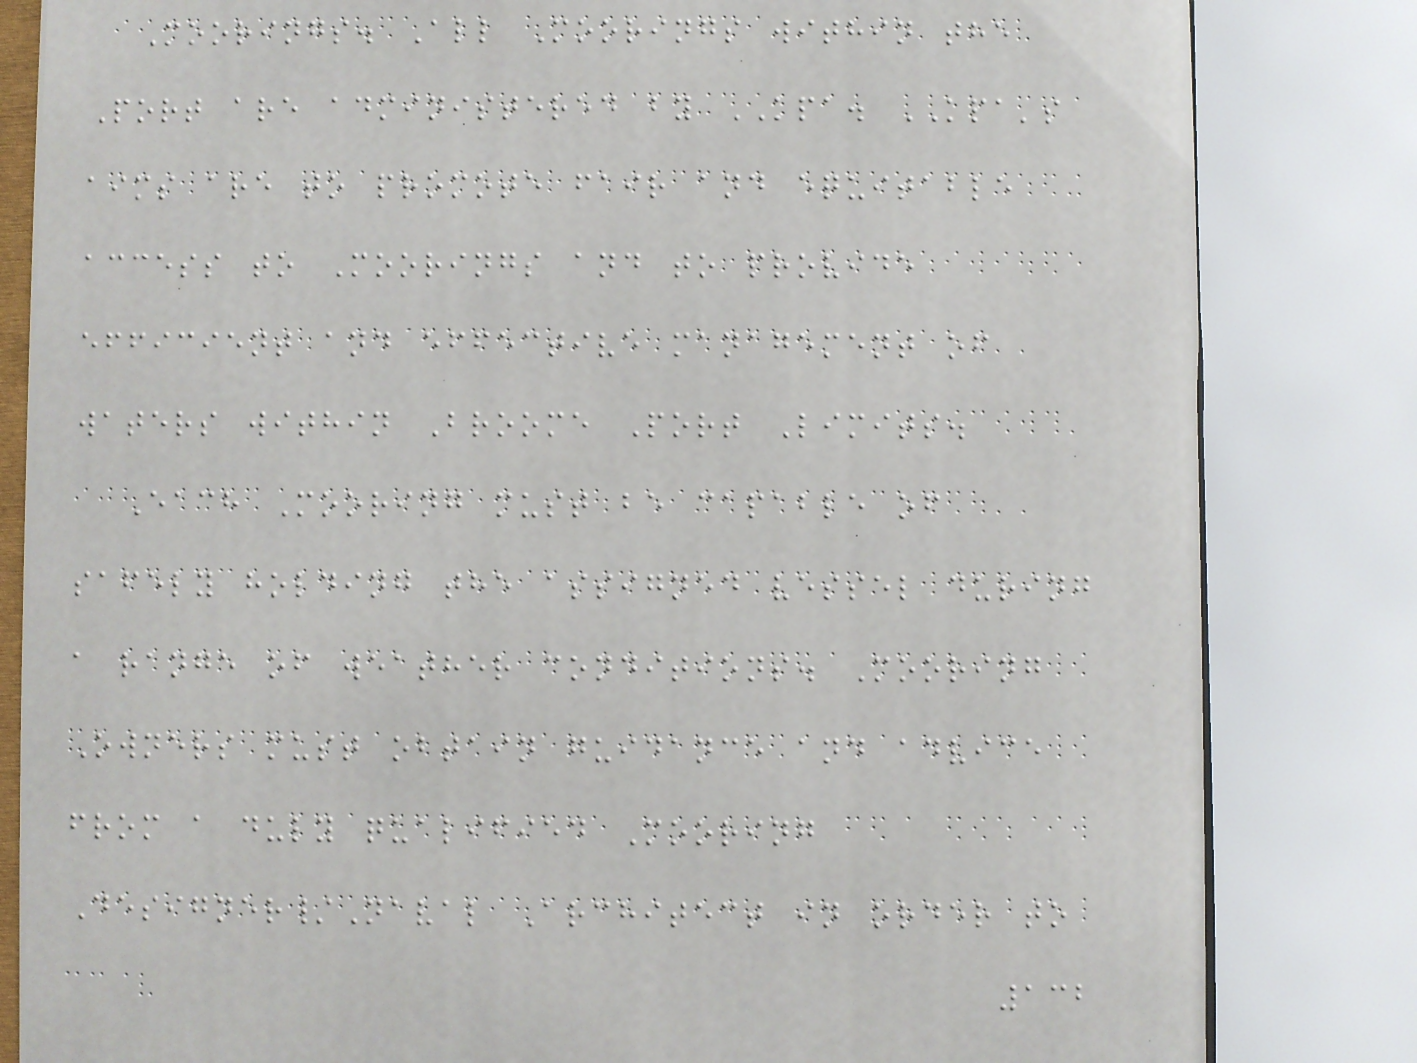Moorings. All Moorings within the
Port are administered by KPA. KPA's
aims are to promote fair and equitable
access to Moorings and to provide
efficient and effective management of
waters within Broome Port Limits.
Each Mooring must be capable of
safely holding the assigned vessel during
a range of weather conditions. Mooring
Owners must obtain guidance and advice
from a duly qualified Mooring
Designer/Naval Architect in order to
132
